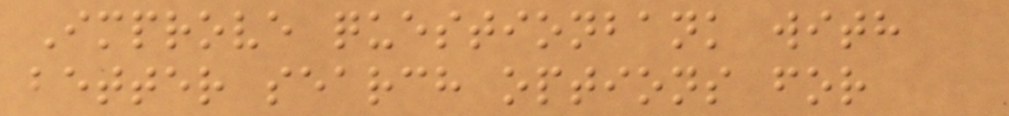Improve questionbank with
better search options for
